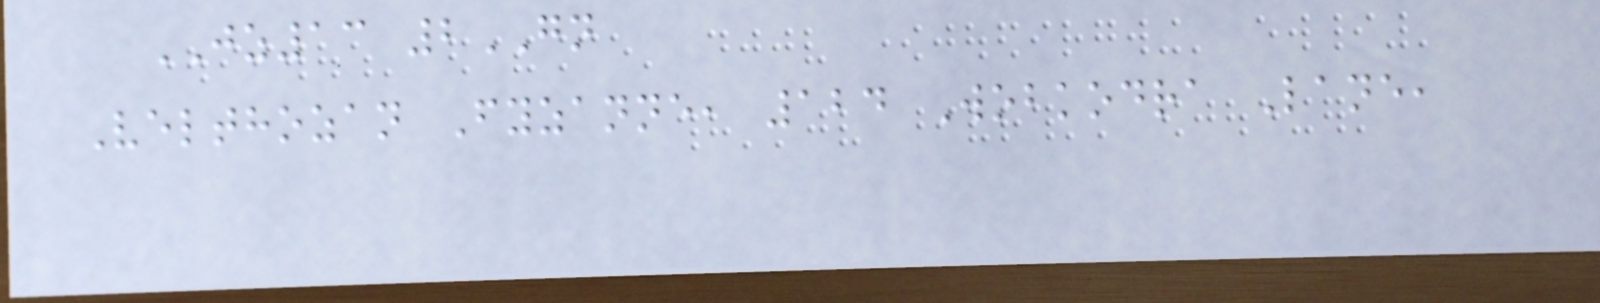JZ13 2GN
Velthozan Fyzanne, 124 Wobkodra Lane,
